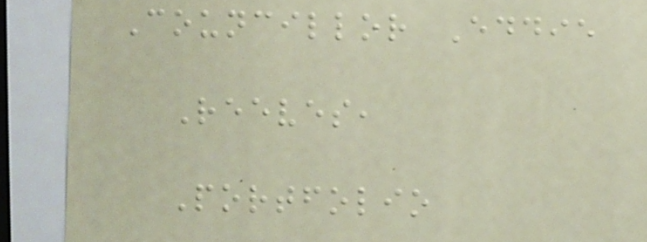Councillor Eddie
Reeves,
Portfolio
